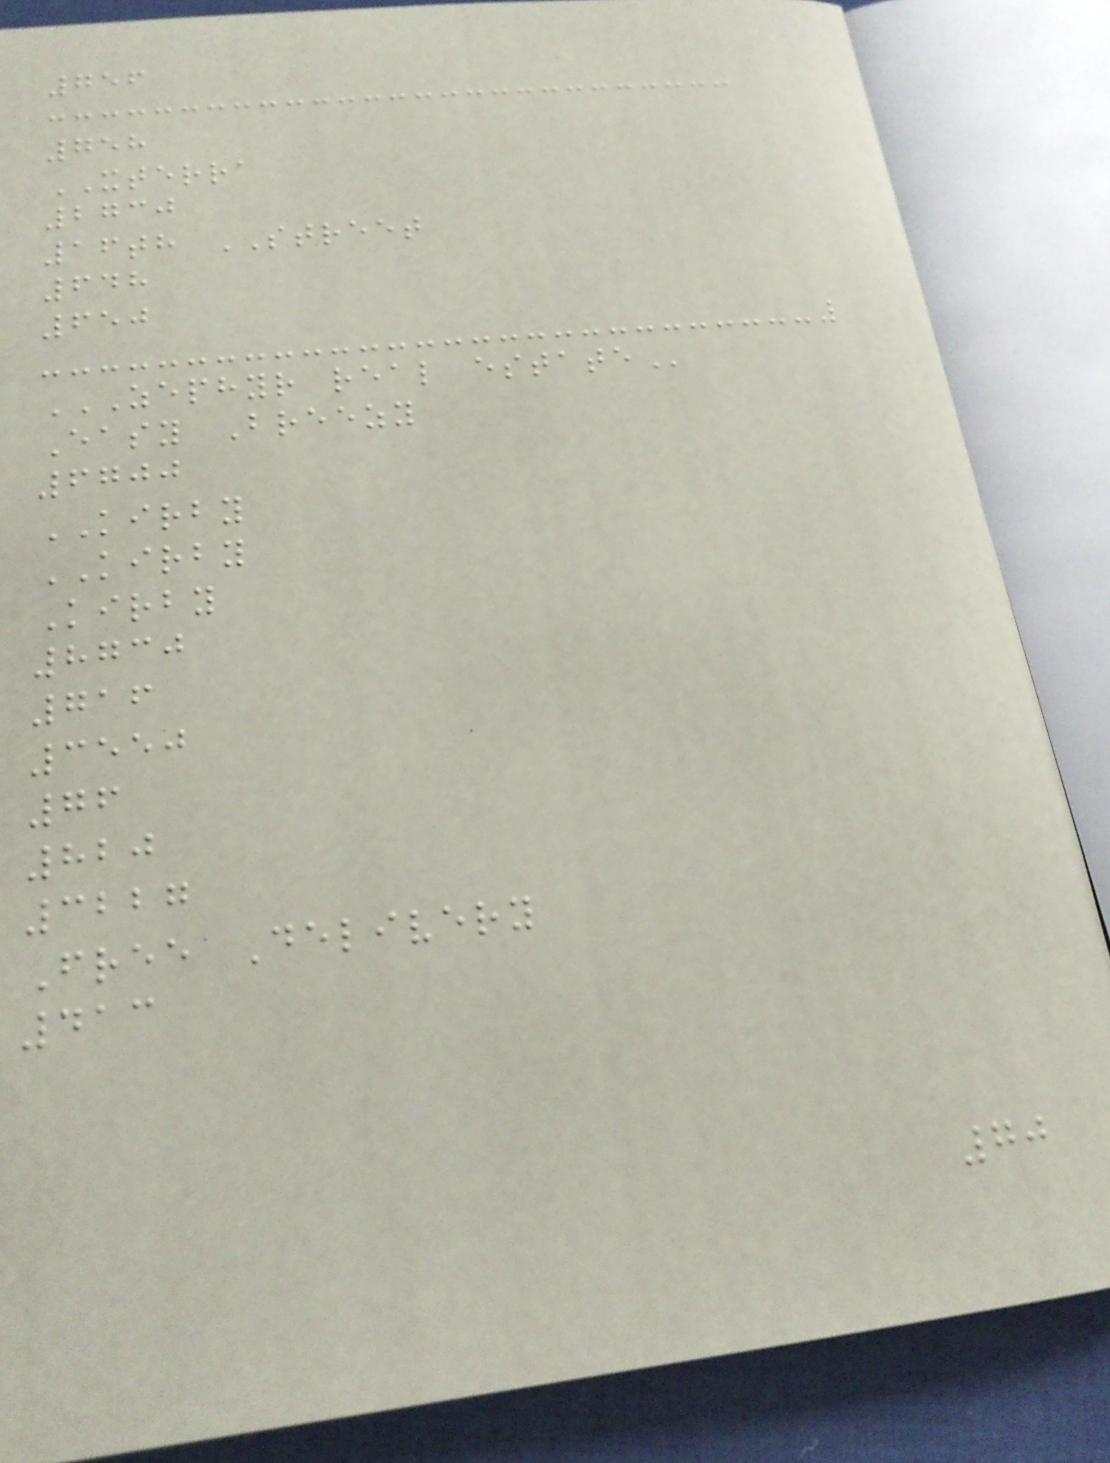756
758
XTERRA
2730
16th STREET
648
650
ZEPHYR REAL ESTATE
Easy Breezy
6700
KIRBY
KIRBY
Kirby
8730
716
3550
76
820
3227
Free Delivery
413
70
